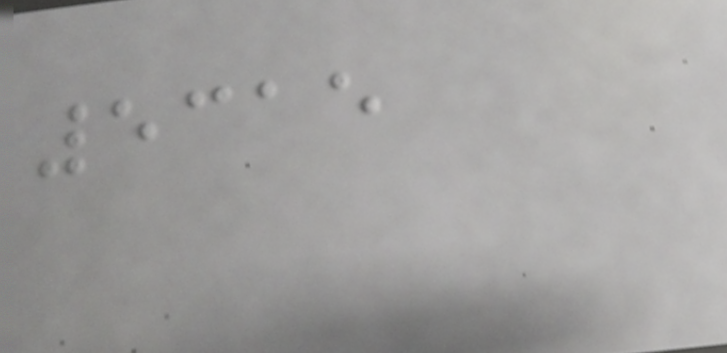5315
